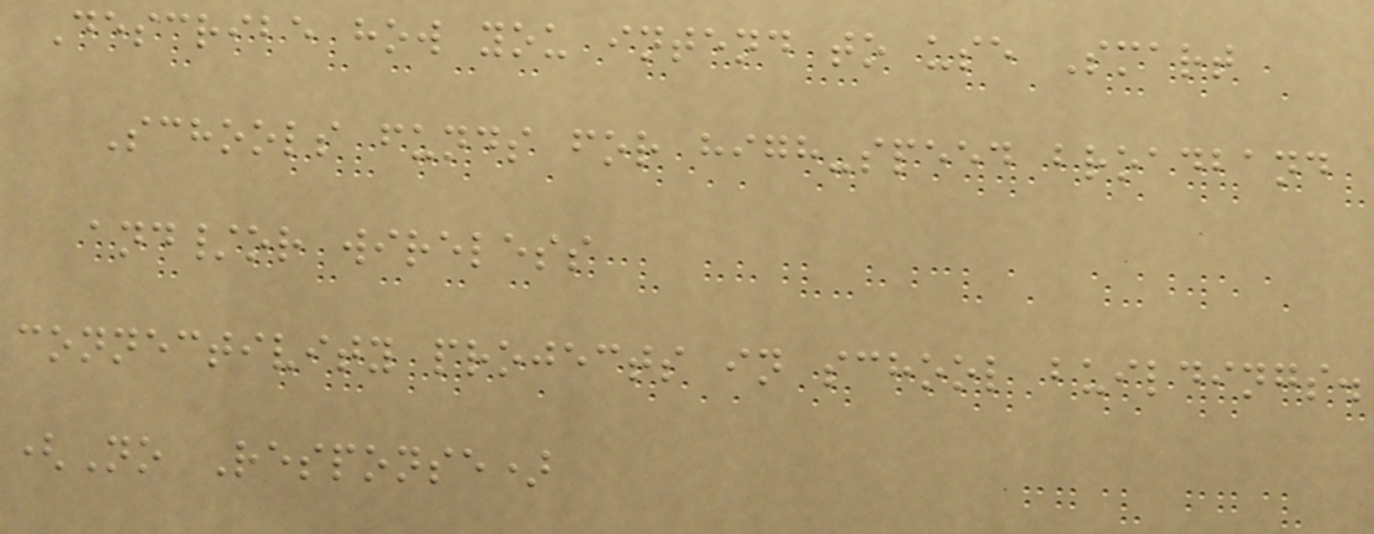Describe how you intend to use Smart
Schools funds for high-speed broadband
and/or wireless
connectivity projects in school buildings.
(No Response)
